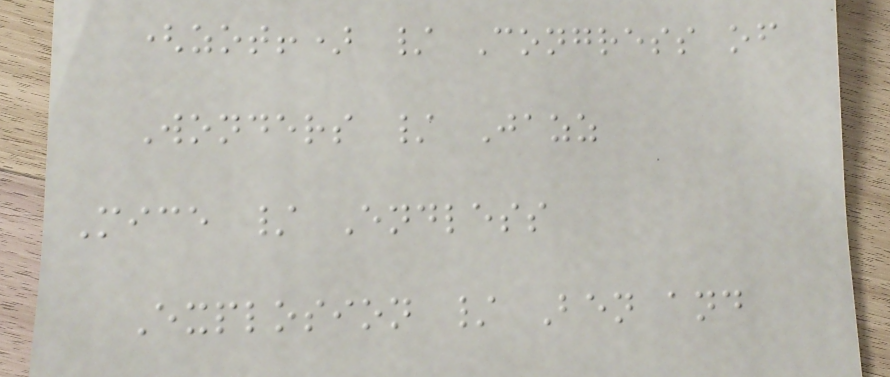(zot!) / Congress of
Wonders / Jazz
Mice / Endless
Explosion / Ben and
